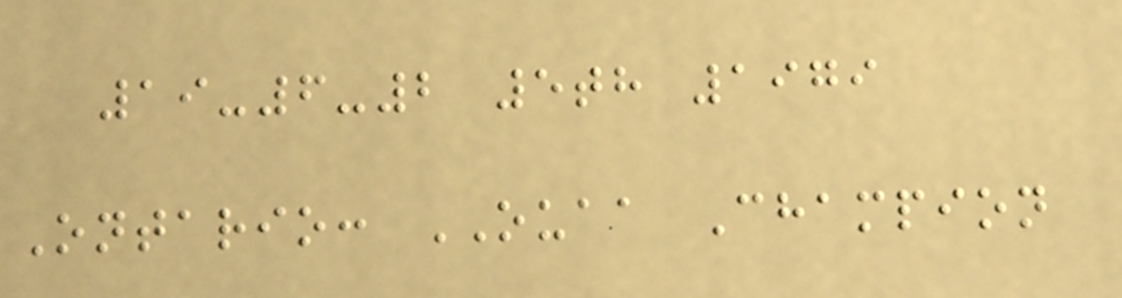19-6-2 5th 1979
Ontario: OUAA Champion
